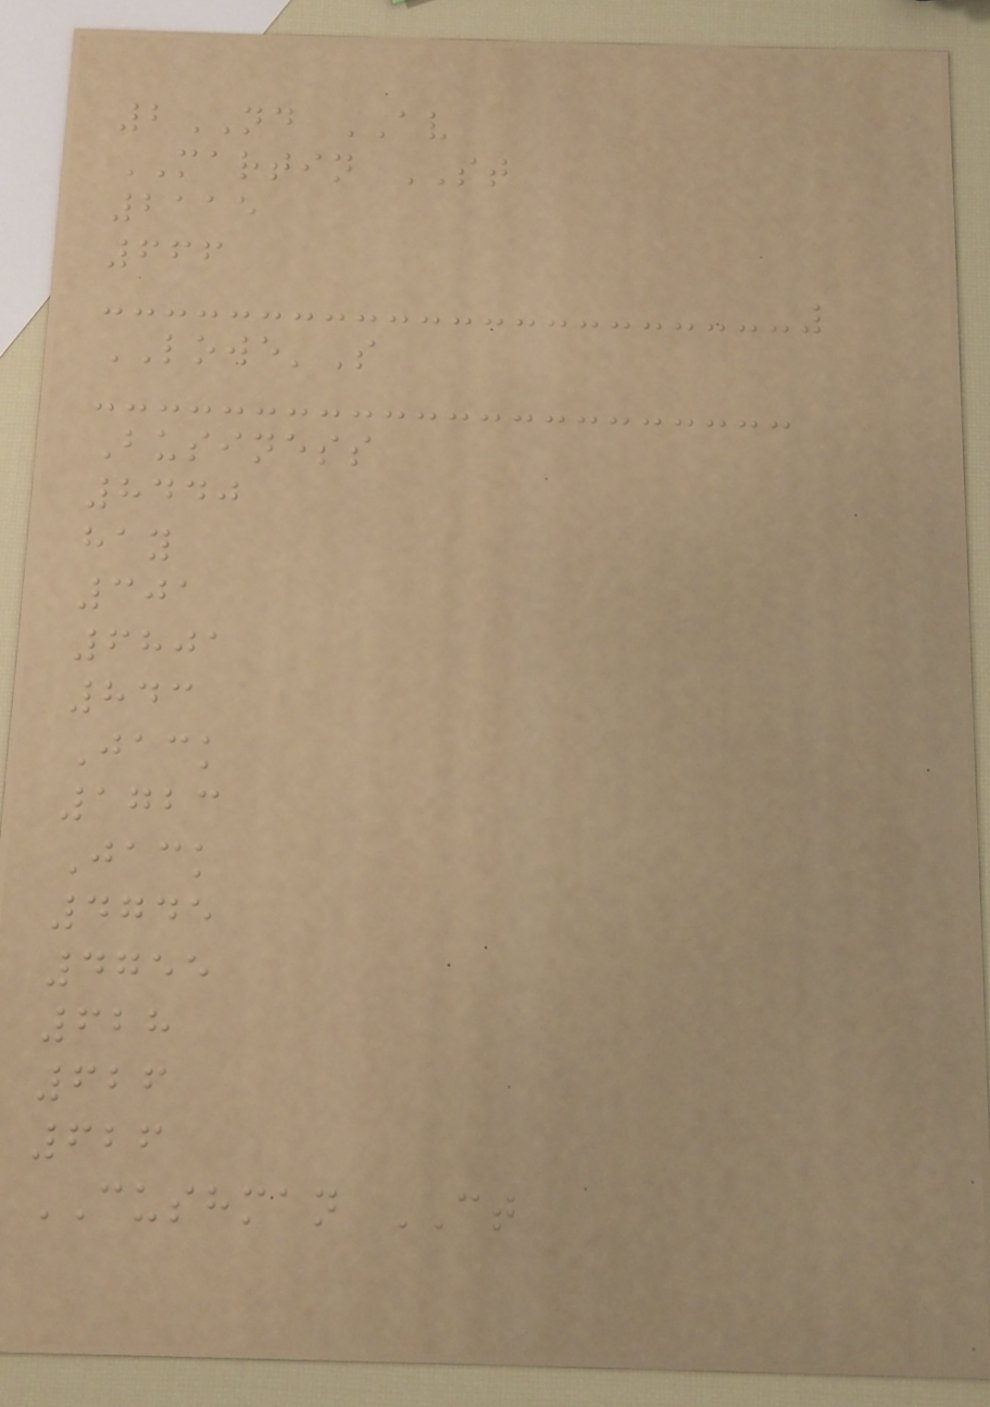2ND AV
MARTIN ST
2115
666
LOWE'S
Business
8440
hay
301
6801
843
Jack
1723
Jack
4745
4755
628
626
626
CUSHMAN CT
